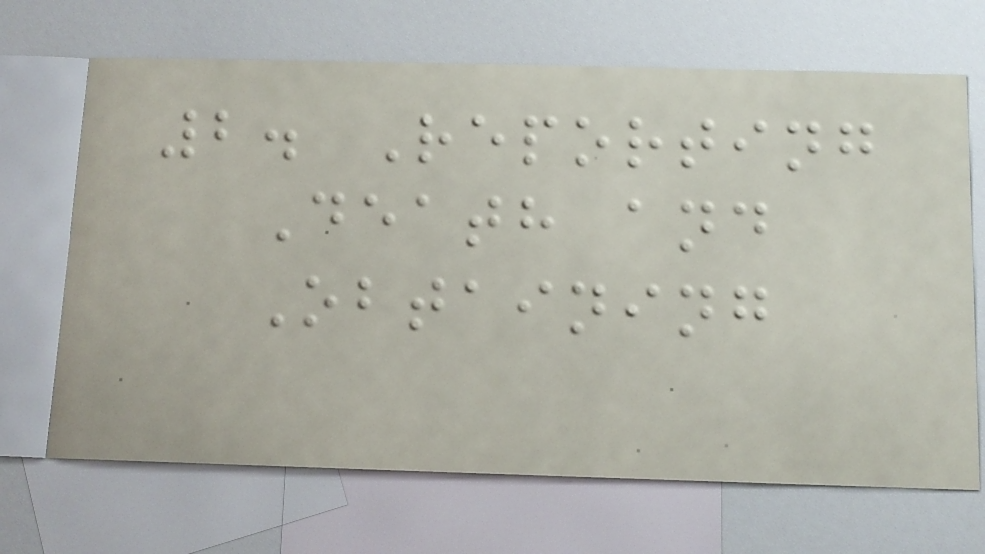2. Reporting
Death and
Obtaining
